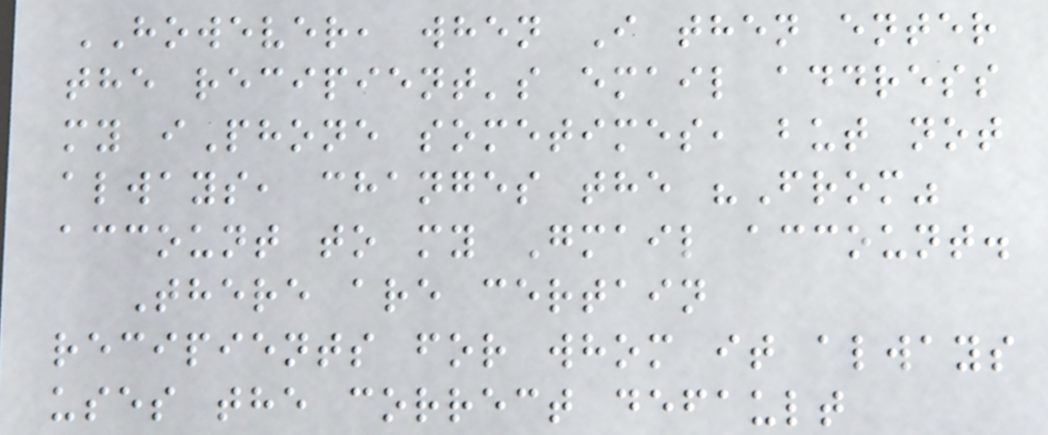HOWEVER, when I then enter
the recipient's email address
my iPhone sometimes, but not
always, changes the "From"
account to my Gmail account.
There are certain
recipients for whom it always
uses the correct default
